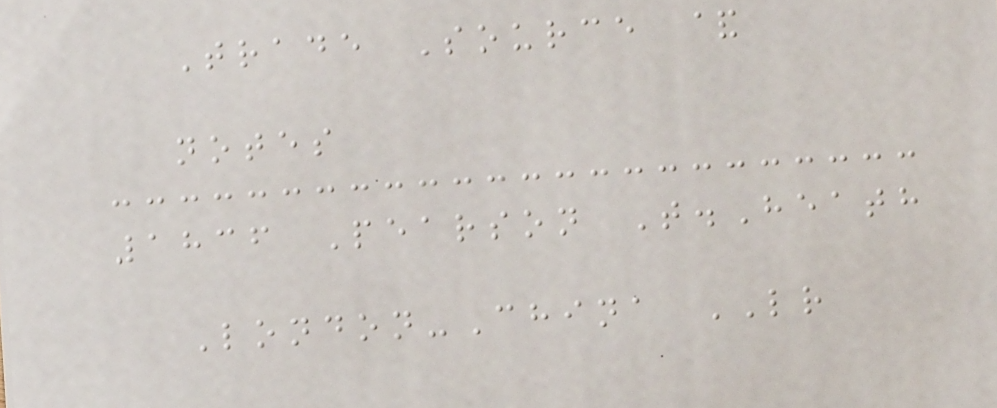Trade Source &
notes
1836 Pearson T.Heath
London-China LR
